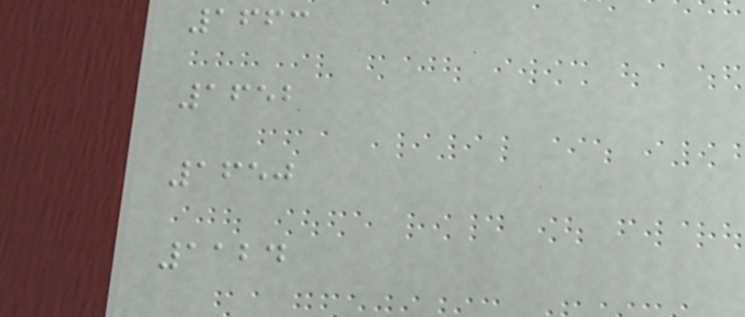1663
1652
1650
1124
